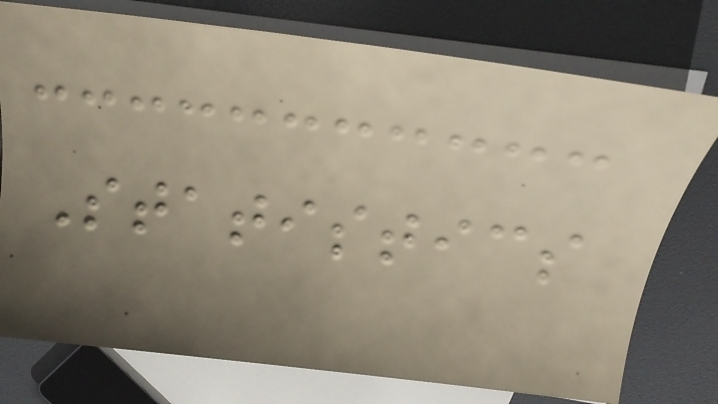Statistics
